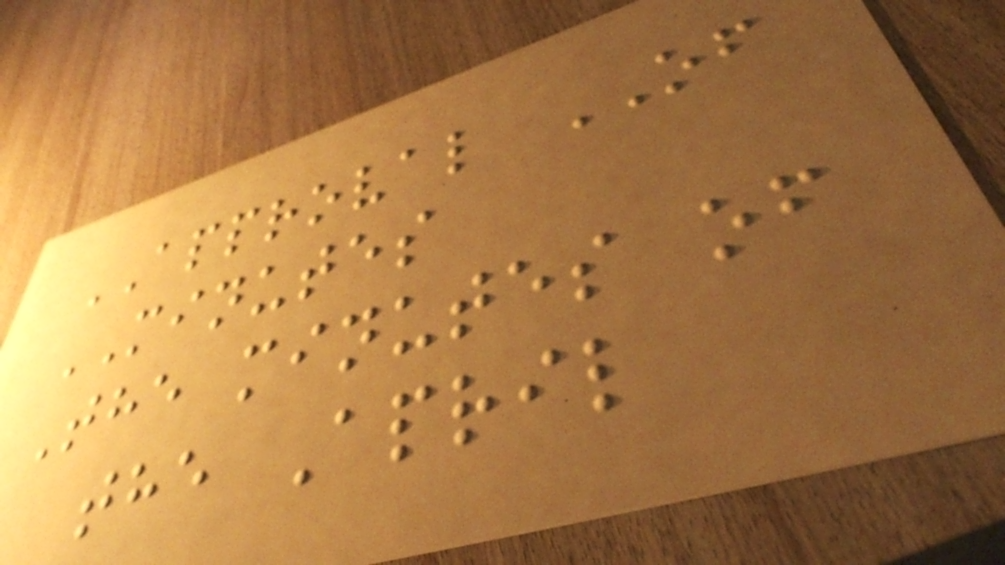APPROVAL OF
MINUTES
The minutes of
the April
